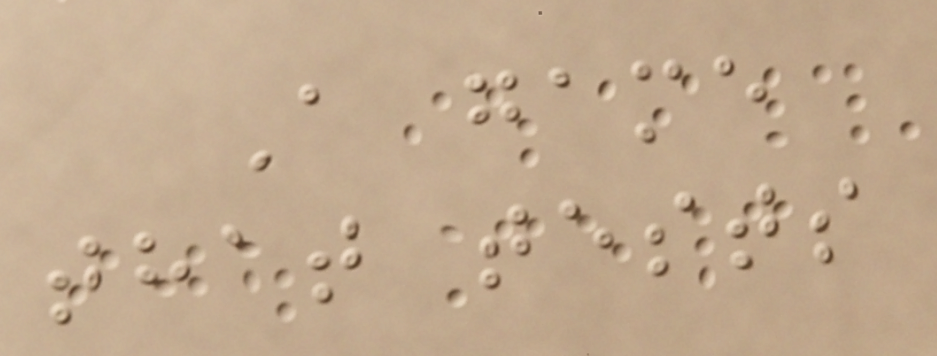A game
that tests
